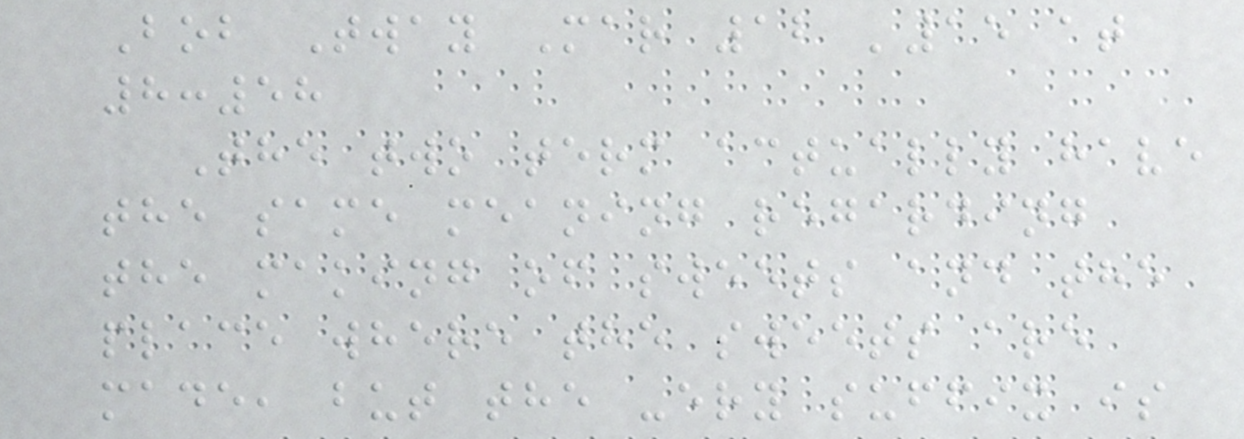Bob Tway Mar 12 '15 at
8:58
The two term actually have
the same meaning regarding
the making of sweets and the
place where the sweets are
made, but the -ery suffix is
